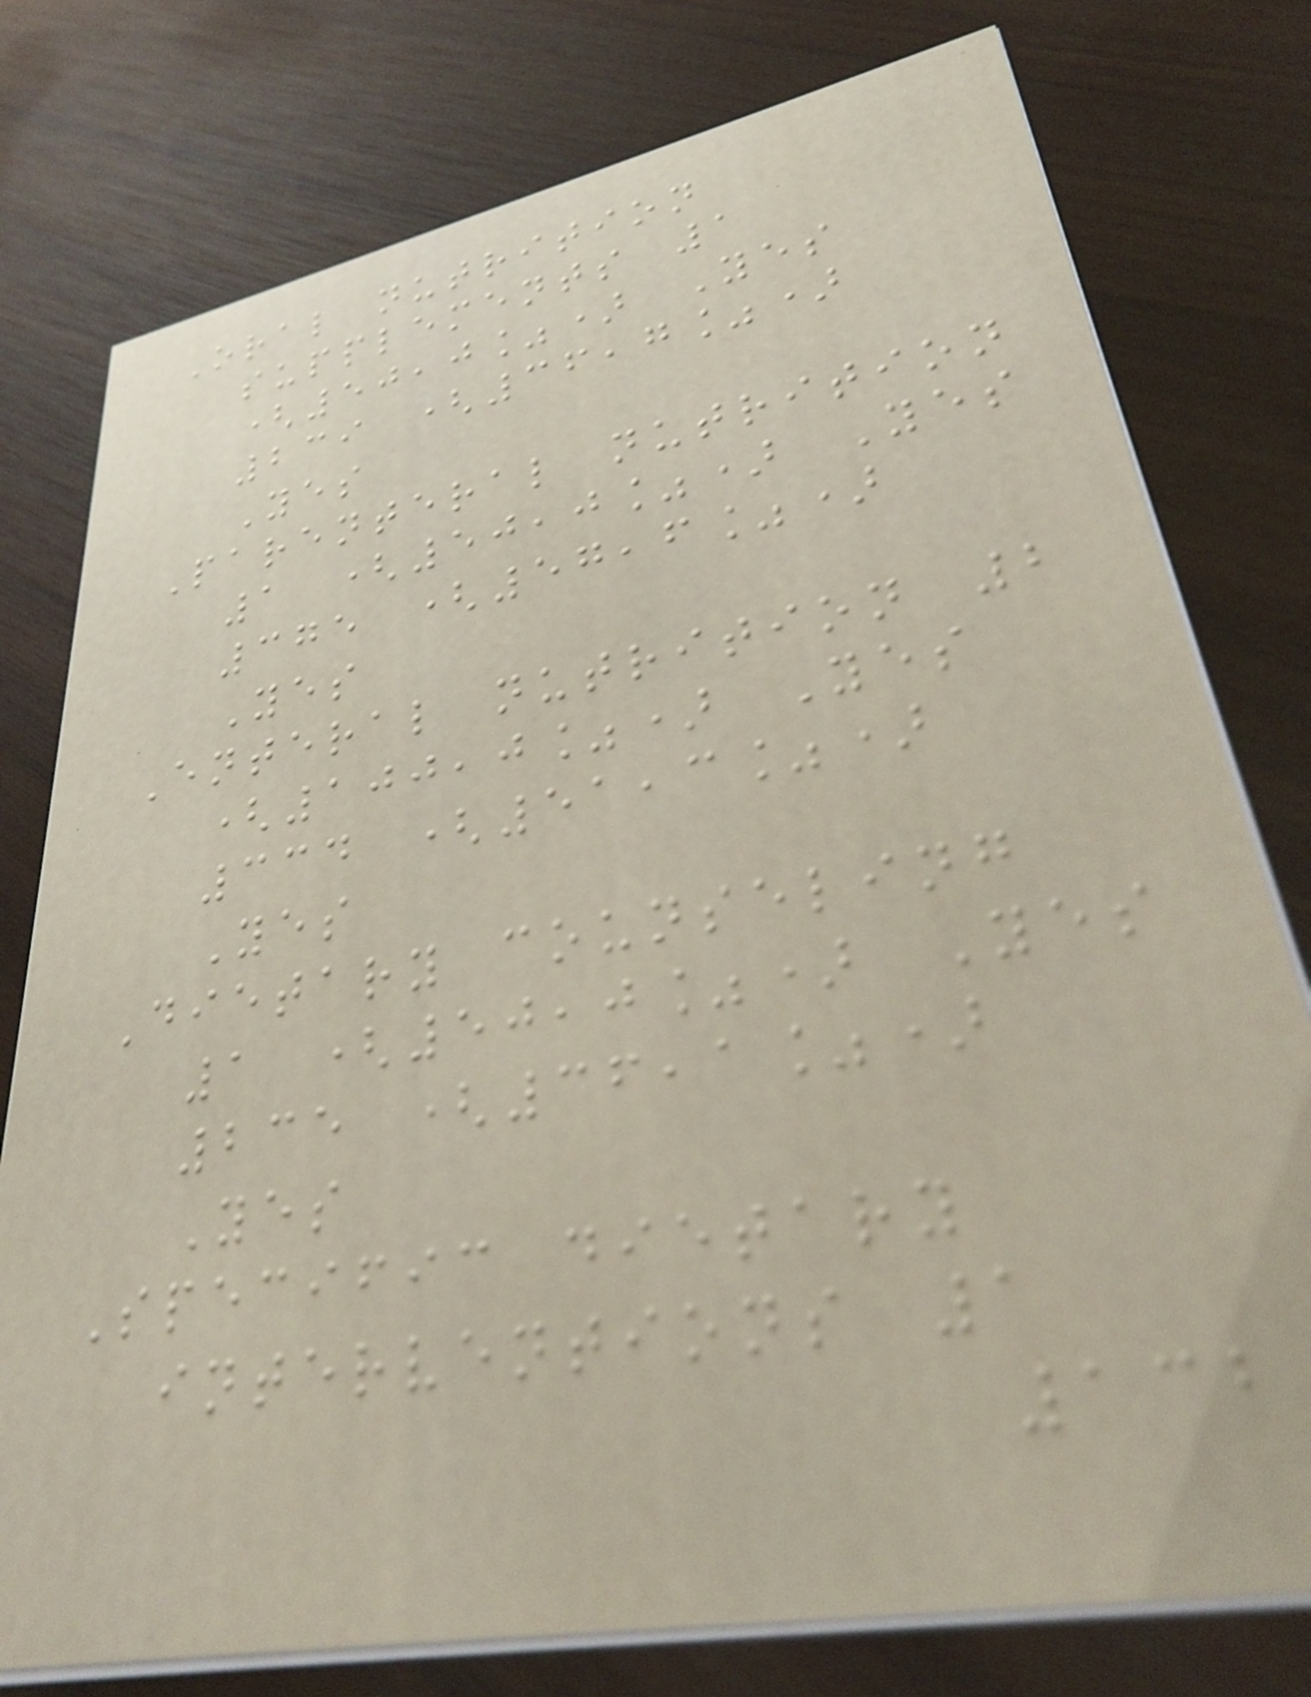Oral nutrition
supplements 1
(50,0%) Yes
239 (36,7%)
Yes
Parenteral nutrition
1 (50,0%) Yes
375 (57,6%)
Yes
Enteral nutrition 2
(100,0%) Yes
334 (51,3%)
Yes
Dietary counseling
1 (50,0%) Yes
235 (36,1%)
Yes
Specific dietary
interventions 1
132
